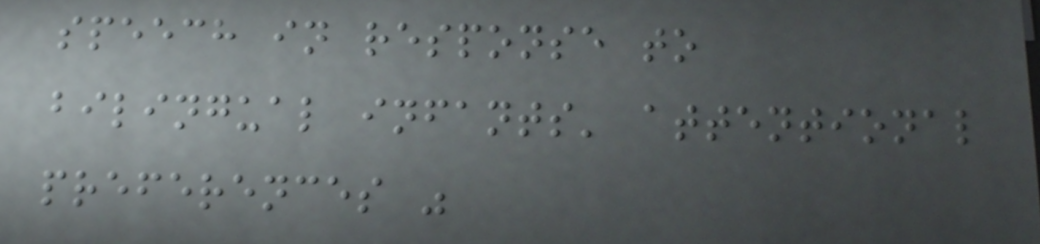speech in response to
bilingual infants' attentional
preferences "
